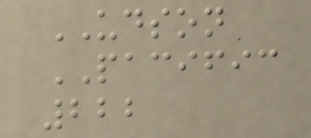UDSON
PACIFIC
222
